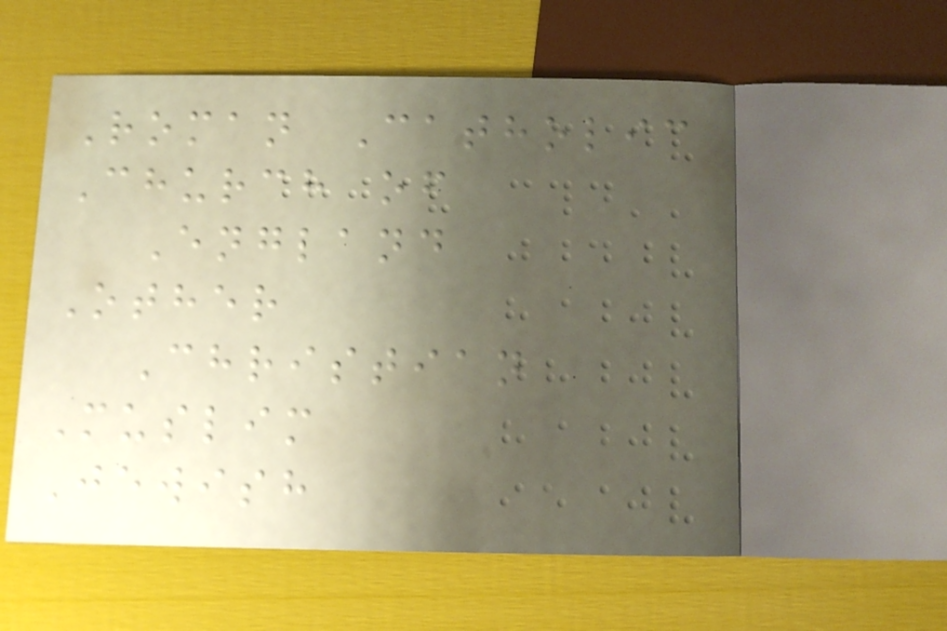Roman Catholic
Church of
England
Other
Christian
Muslim
Jewish
